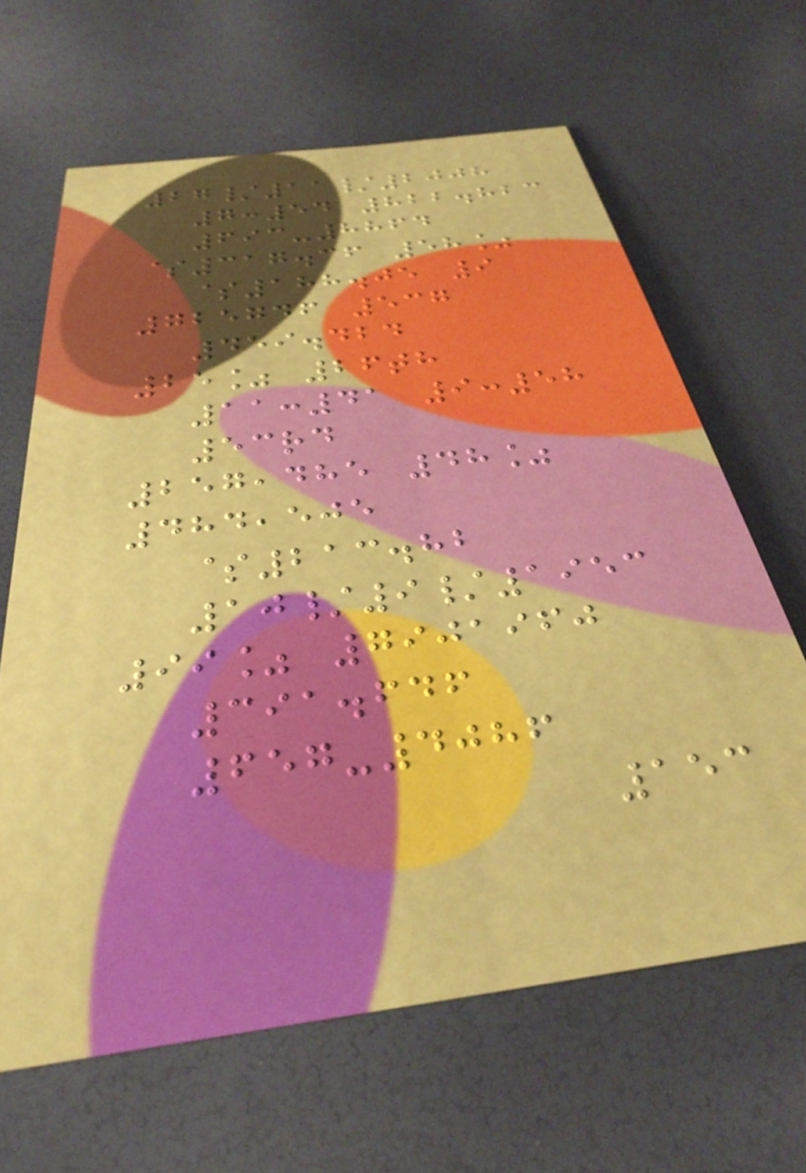27/11/2008
7:54 822.823
693-8864
$317.36 58%
$188.05 9
725746 537
459.424
25% 26th
11:41 9:58
53rd
257,485 48%
484,505
$213.82
10/9/1953
99% 7901960
391.646
657-4086
153
